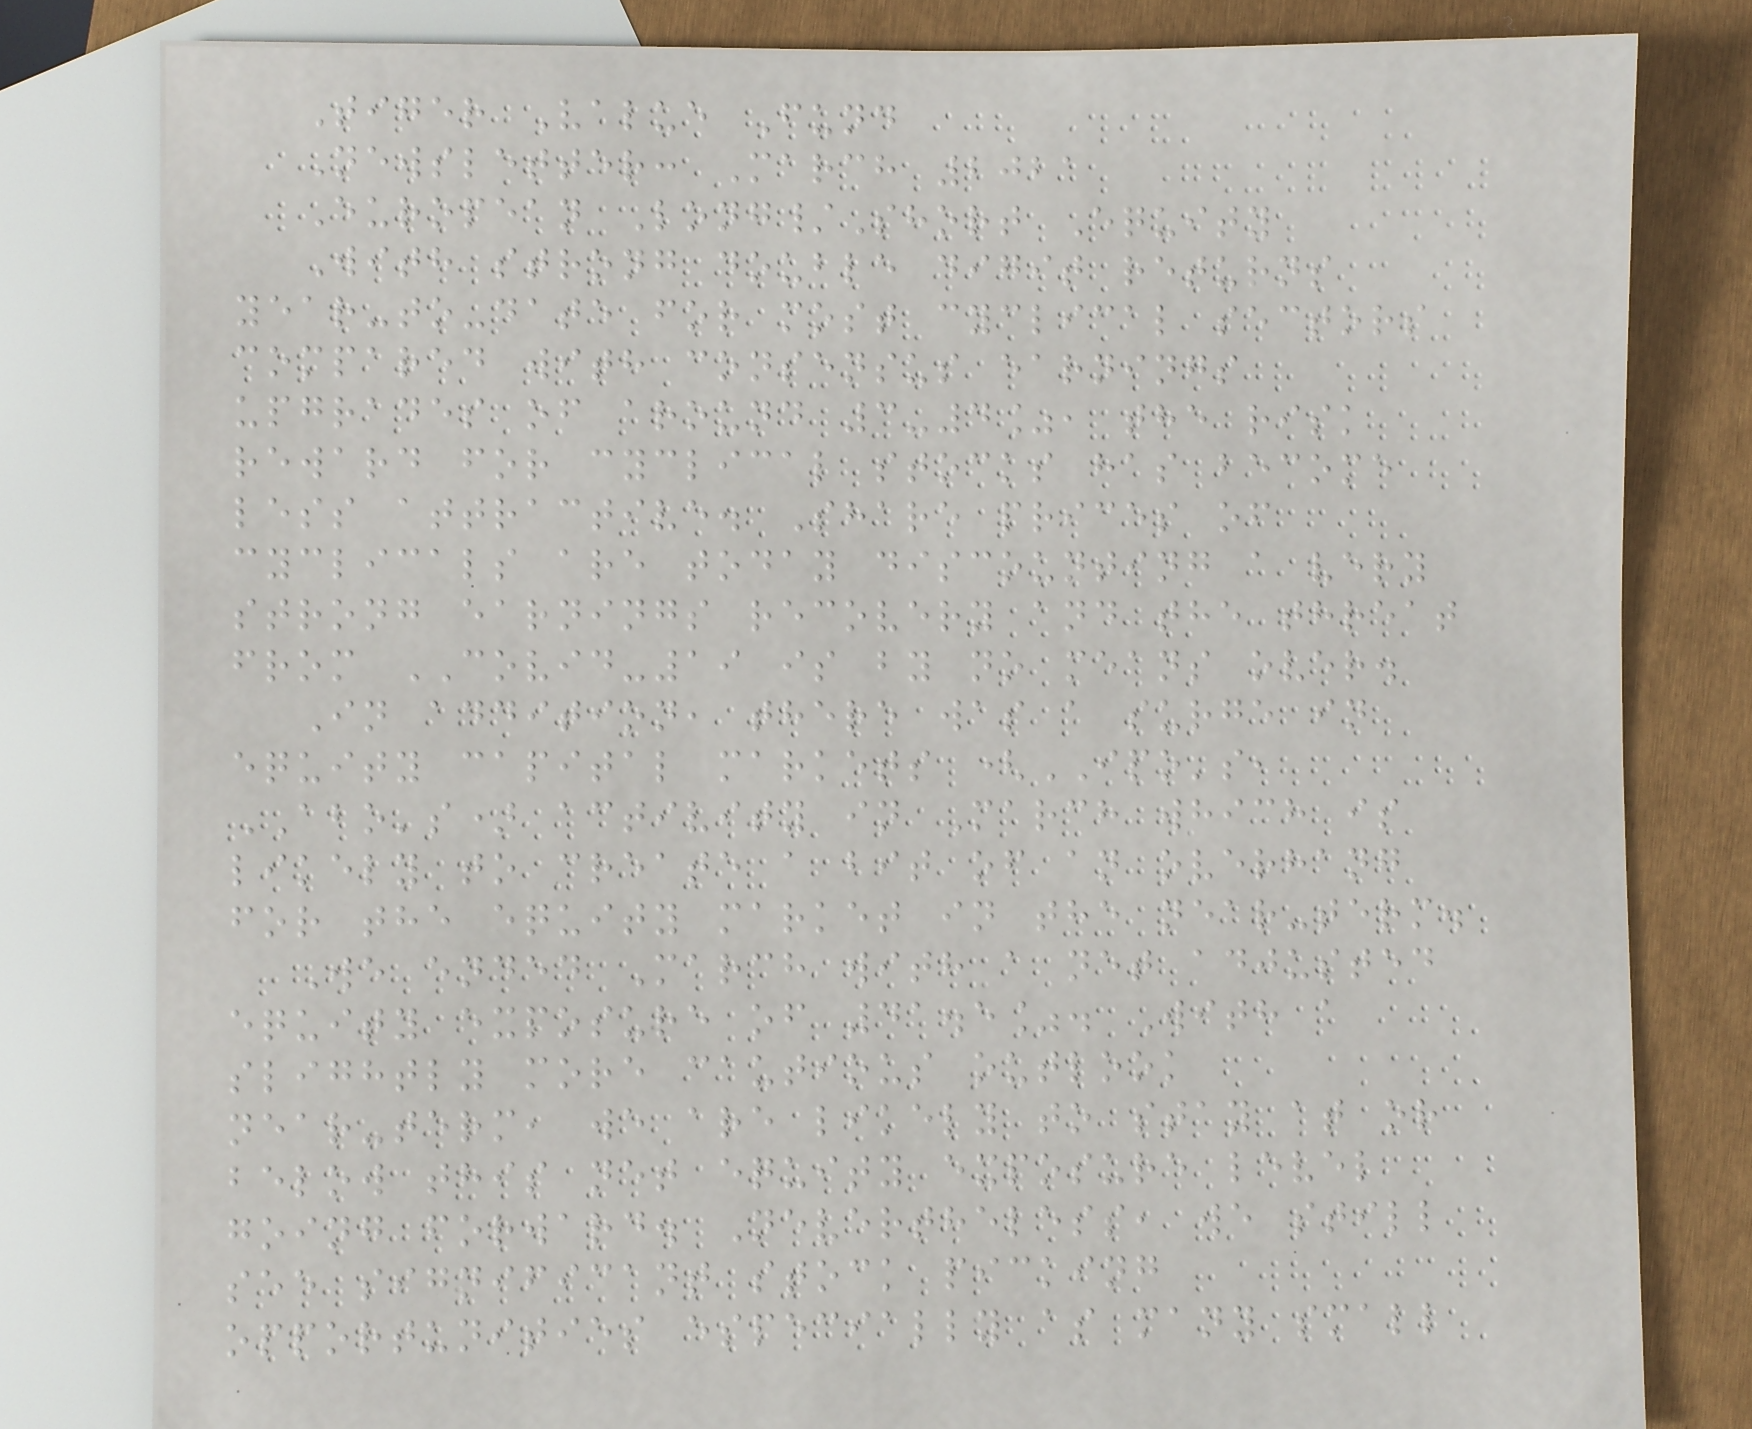Tiger Value Fund
Newsletter: March 2021
European Long/Short Equity
With strong double digit returns
year-to-date for most cyclical sectors
compared with consensus earnings
upgrades of around 3-4%, the risk
reward for cyclical stocks has become
less attractive. Share prices of
cyclicals are today discounting a very
strong earnings recovery and the threat
from COVID-19 is by no means over.
In addition, there was a surge in
equity capital markets (IPO's,
ABO's) activity in March which is
likely to create a bit of an overhang
for the equity market in the near-term.
We ended March with a net adjusted
equity exposure of 41.5%. With a
slightly more cautious outlook
near-term, we are likely to stay at or
below this net equity exposure level
going forward. Nevertheless, we still
see significant stock picking
opportunities especially as many small
